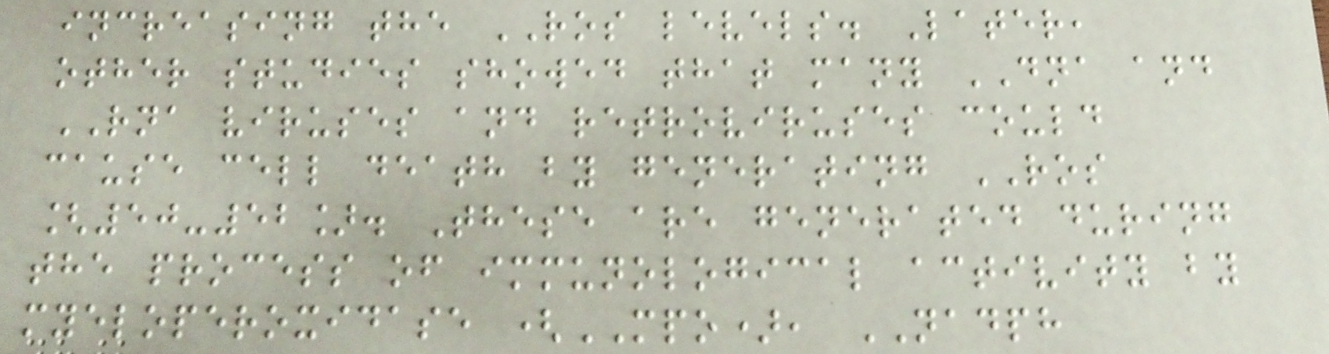increasing the ROS levels. Later,
other studies showed that many DNA and
RNA viruses and retroviruses could
cause cell death by generating ROS
[50-52]. These are generated during
the process of immunological activity by
myeloperoxidase (MPO), NADPH
